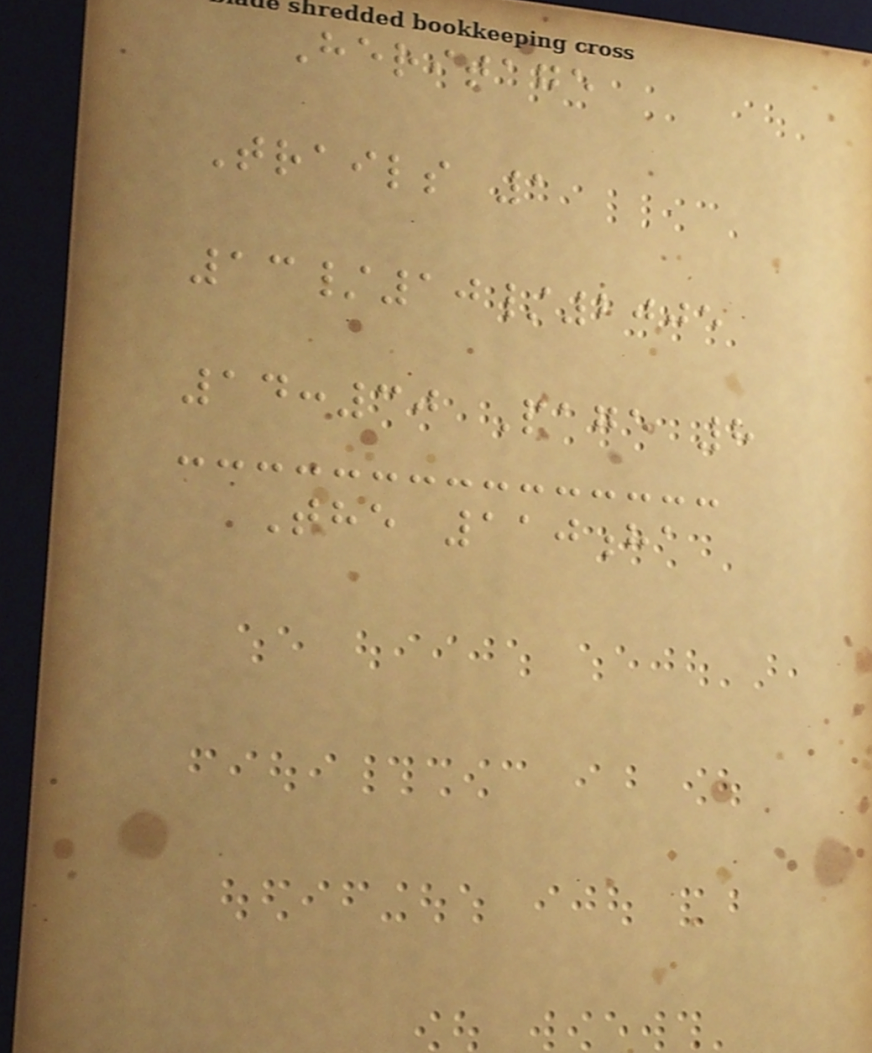Heritage
Trails 1
13/10/2005
14:30 Page 8
The 110ha
